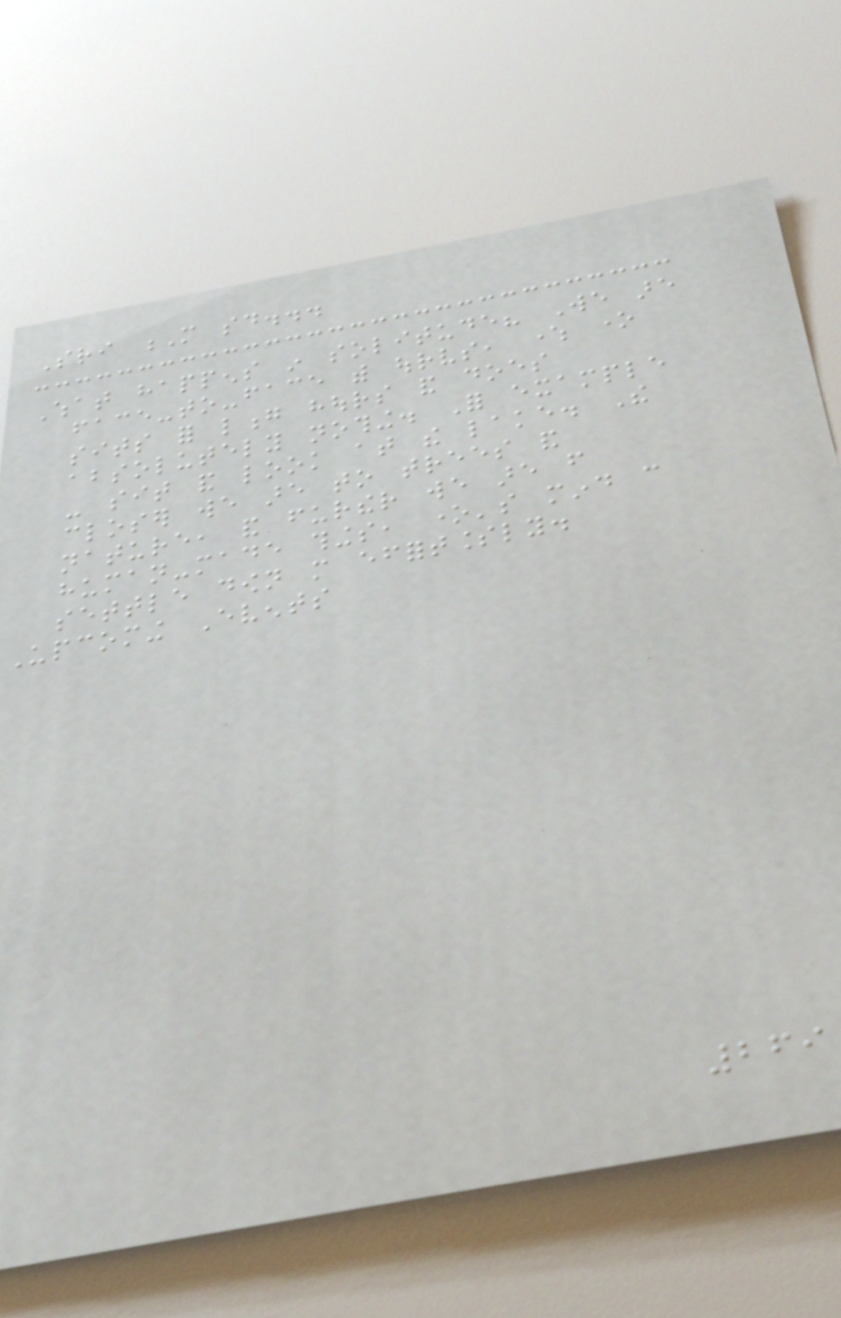Sri M said...
What happens in solitude? We are
face-to-face with ourselves, where one
sits for long hours and does
absolutely nothing. For example
- sit and look at the lake. The
closer we are to trees and
nature, and further we are from
human-made things, one's mind can
settle down more effortlessly.
Upcoming Events
269
